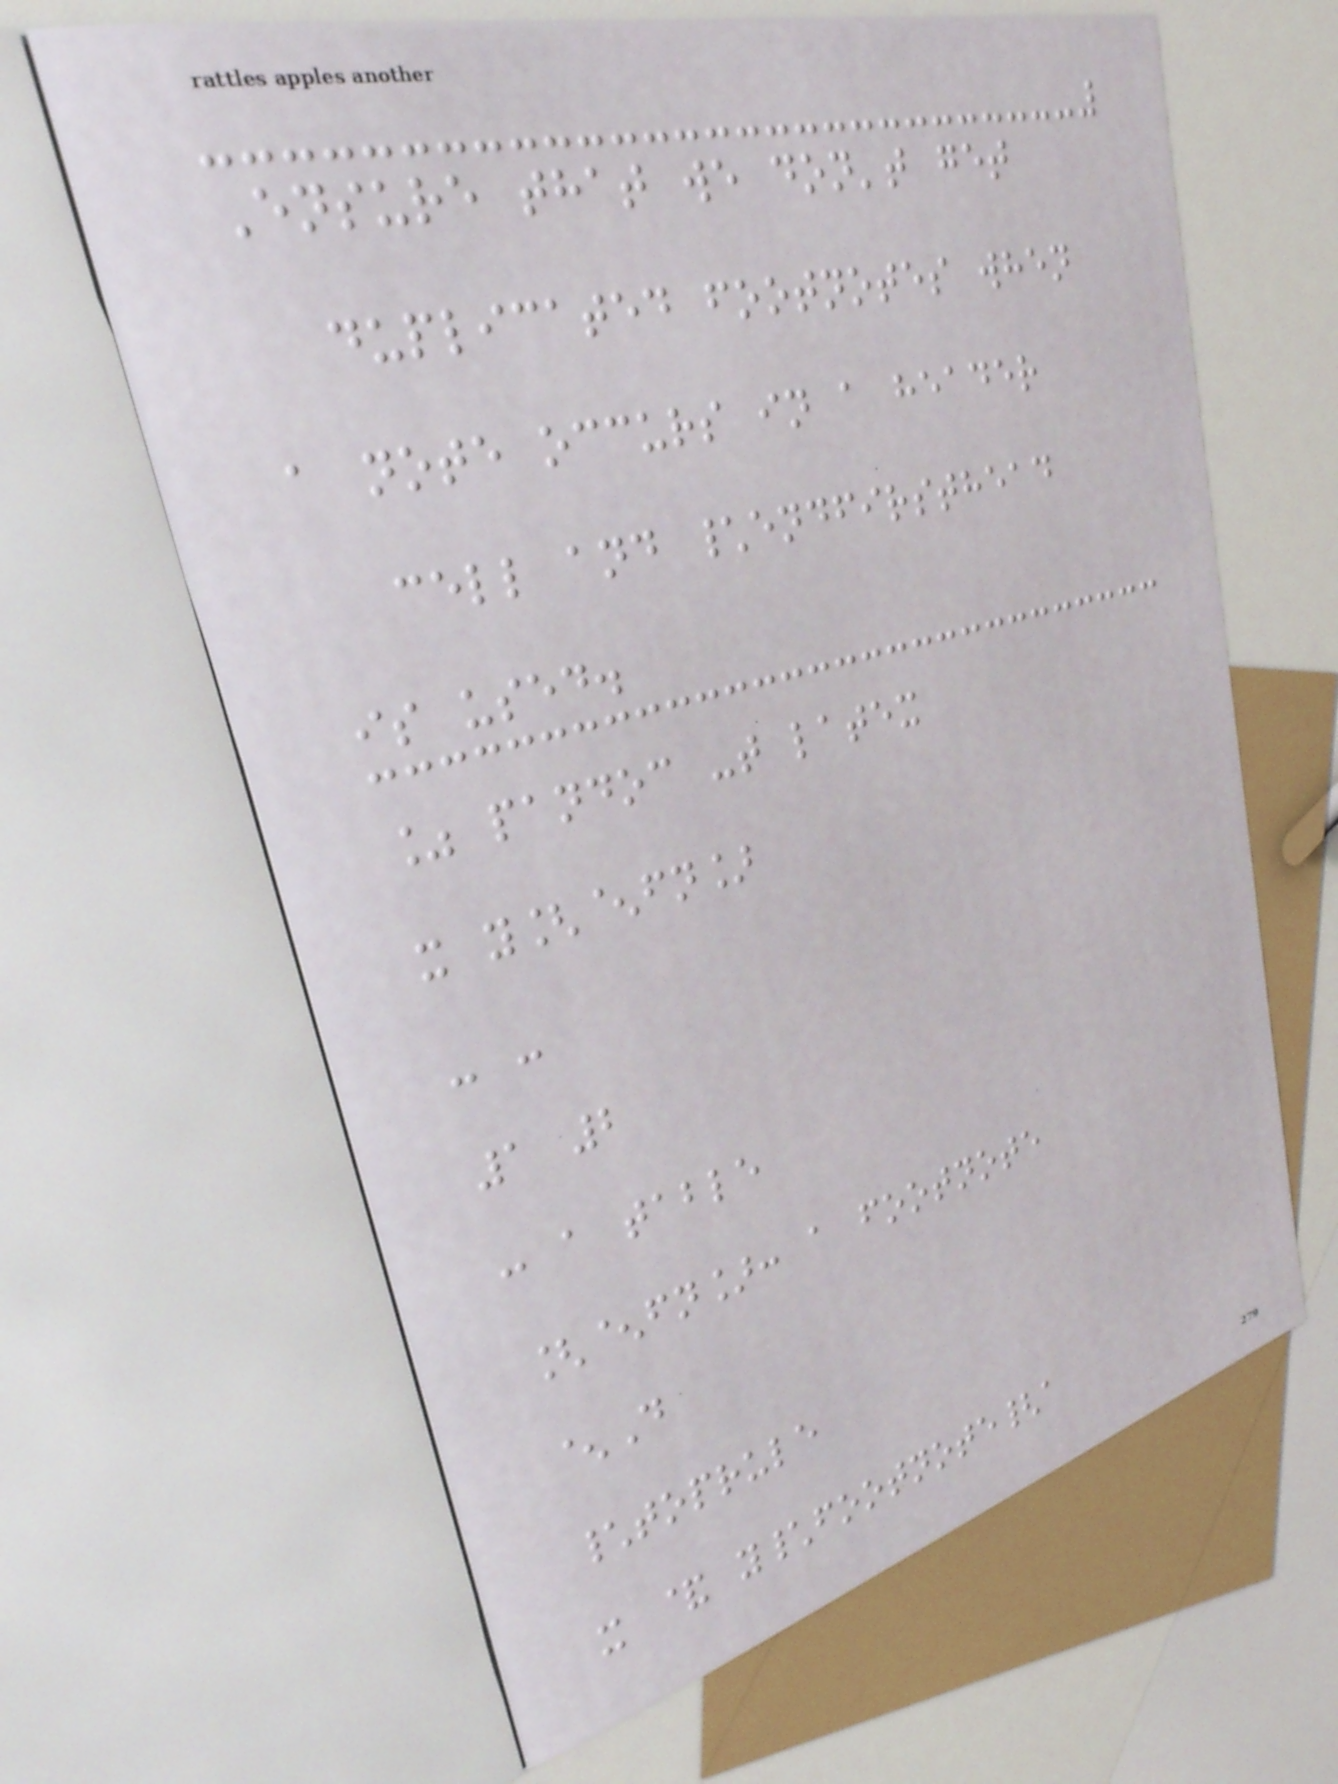Ensure that we don't get
duplicated footnotes when
a note occurs in a header
cell and \endfirsthead
is used.
% pandoc -t latex
x y[^fn]
- -
1 2
: a table
[^fn]: a footnote
^D
\toprule
x & y\footnote{a
